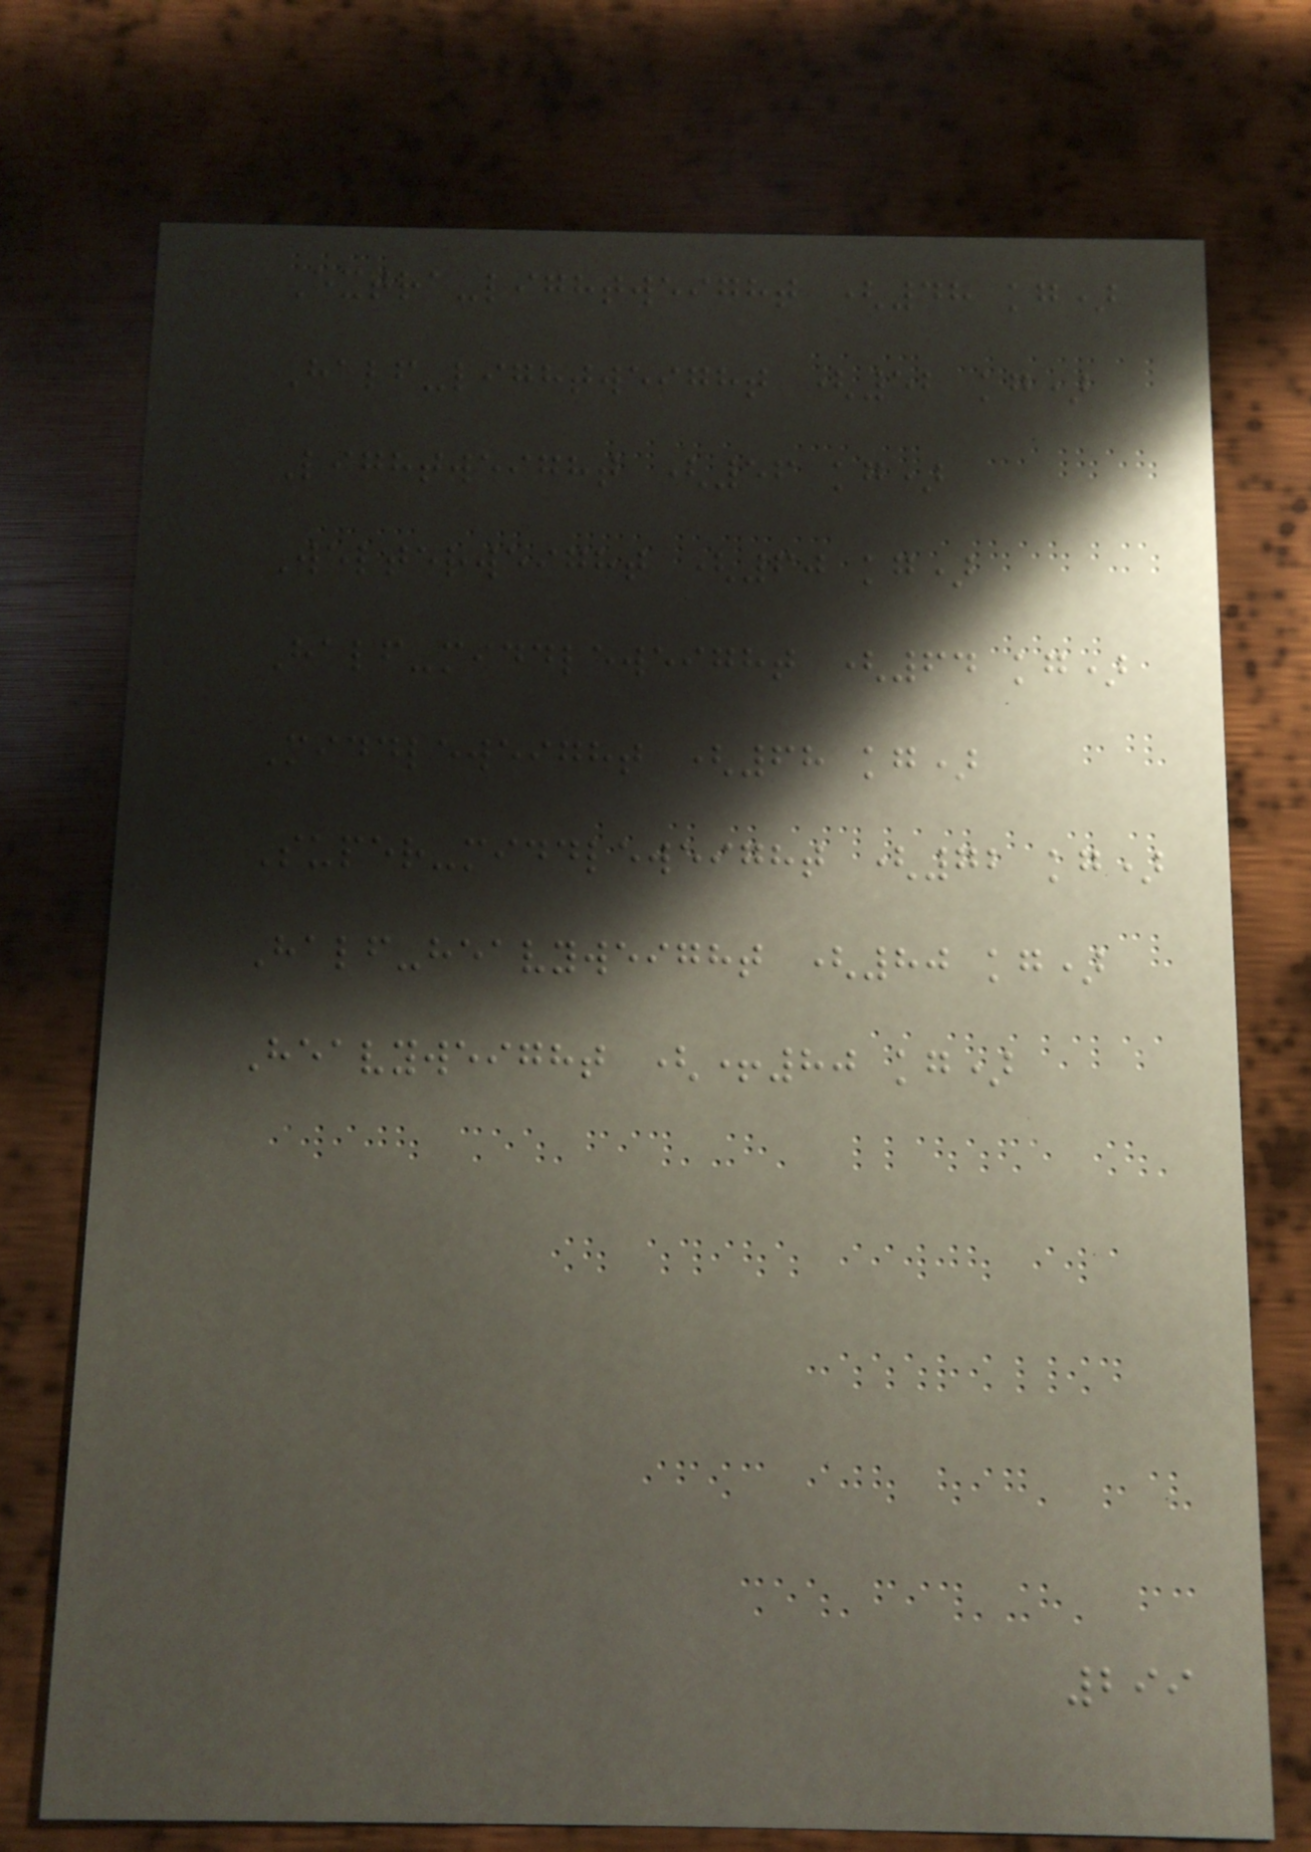Extra-lightweight (48 kg)
Half-lightweight (52 kg)
Lightweight (56 kg)
Welterweight (60 kg)
Half-middleweight (64 kg)
Middleweight (68 kg)
Super-middleweight (72 kg)
Half-heavyweight (80 kg)
Heavyweight (+80 kg)
299
